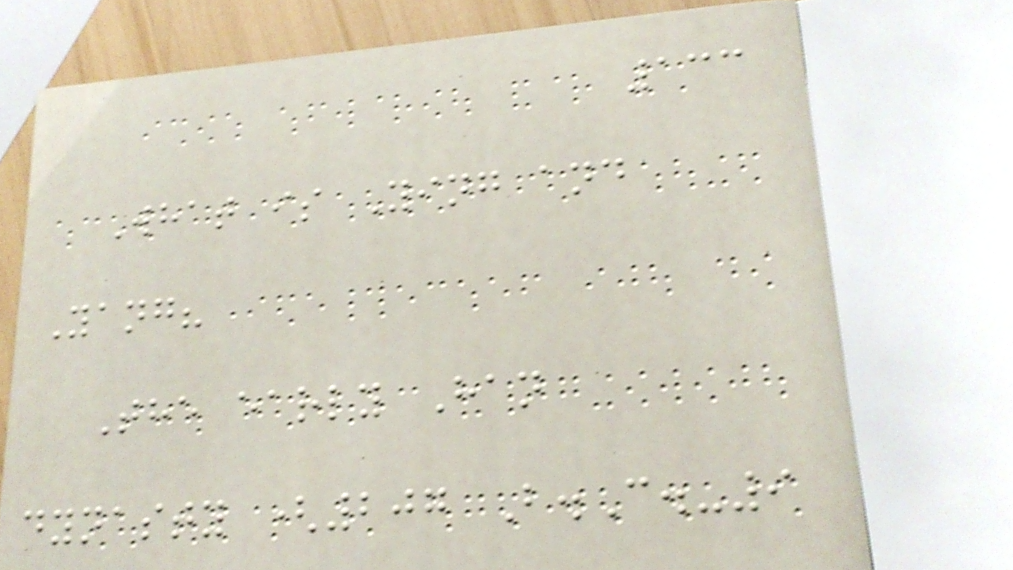133
What is Ying and
Yang?
The early Han
dynasty (207 B.C.-9
